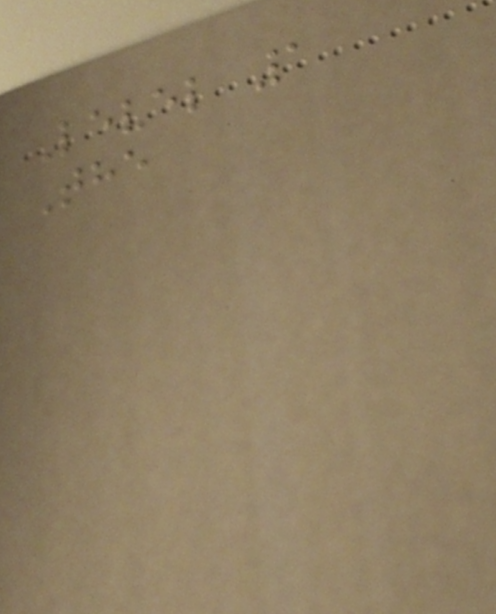Level 1
The
